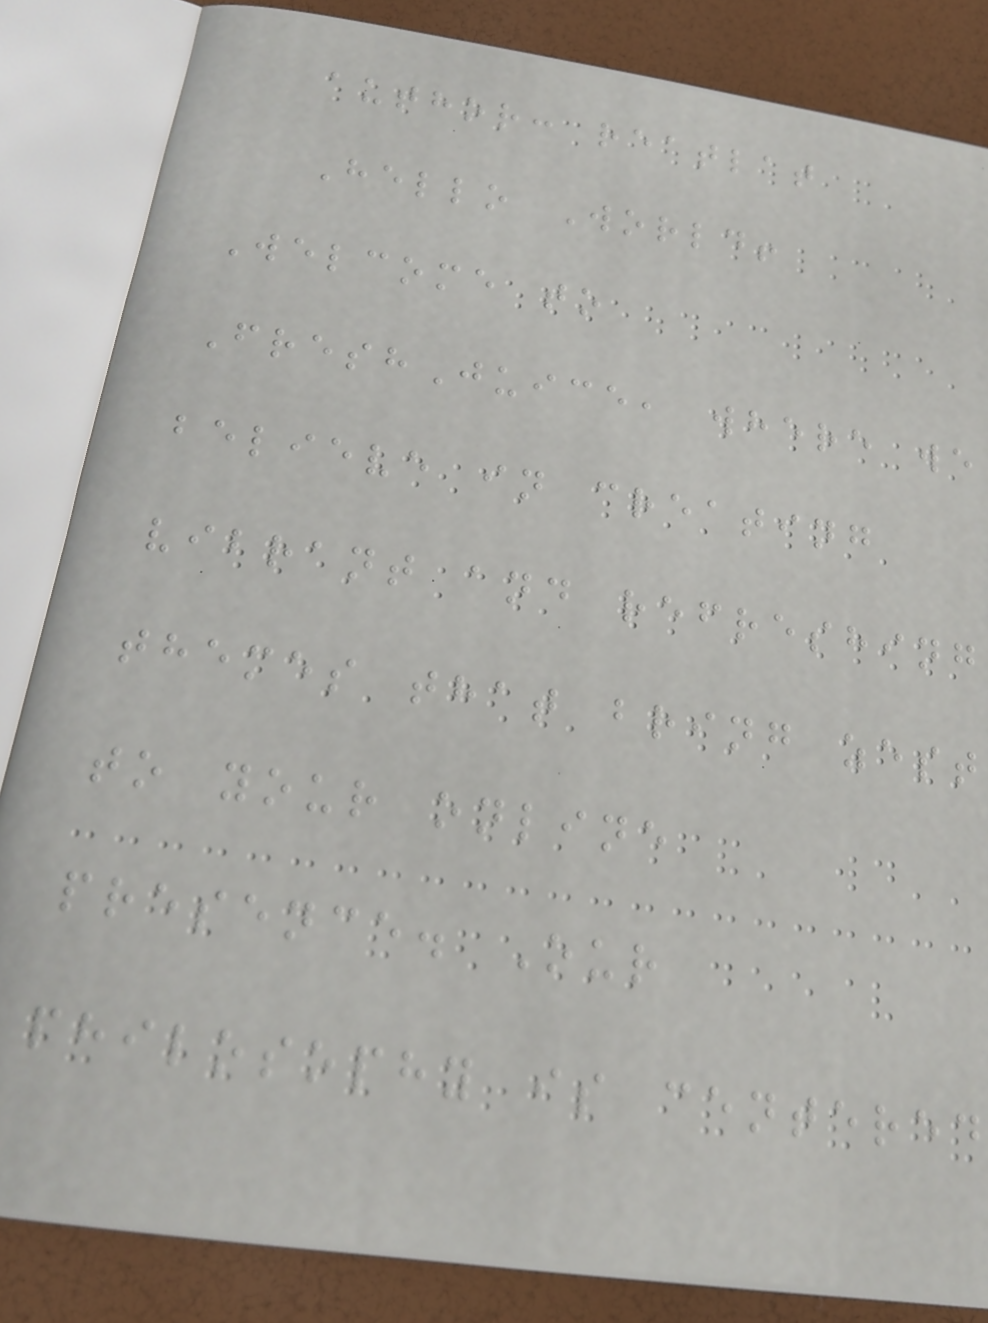author: reatlat
Hello World!
Welcome to
FreshJuice, where we
believe in creating
vibrant and refreshing
themes that bring zest
to your online
presence. Our
philosophy is centered
